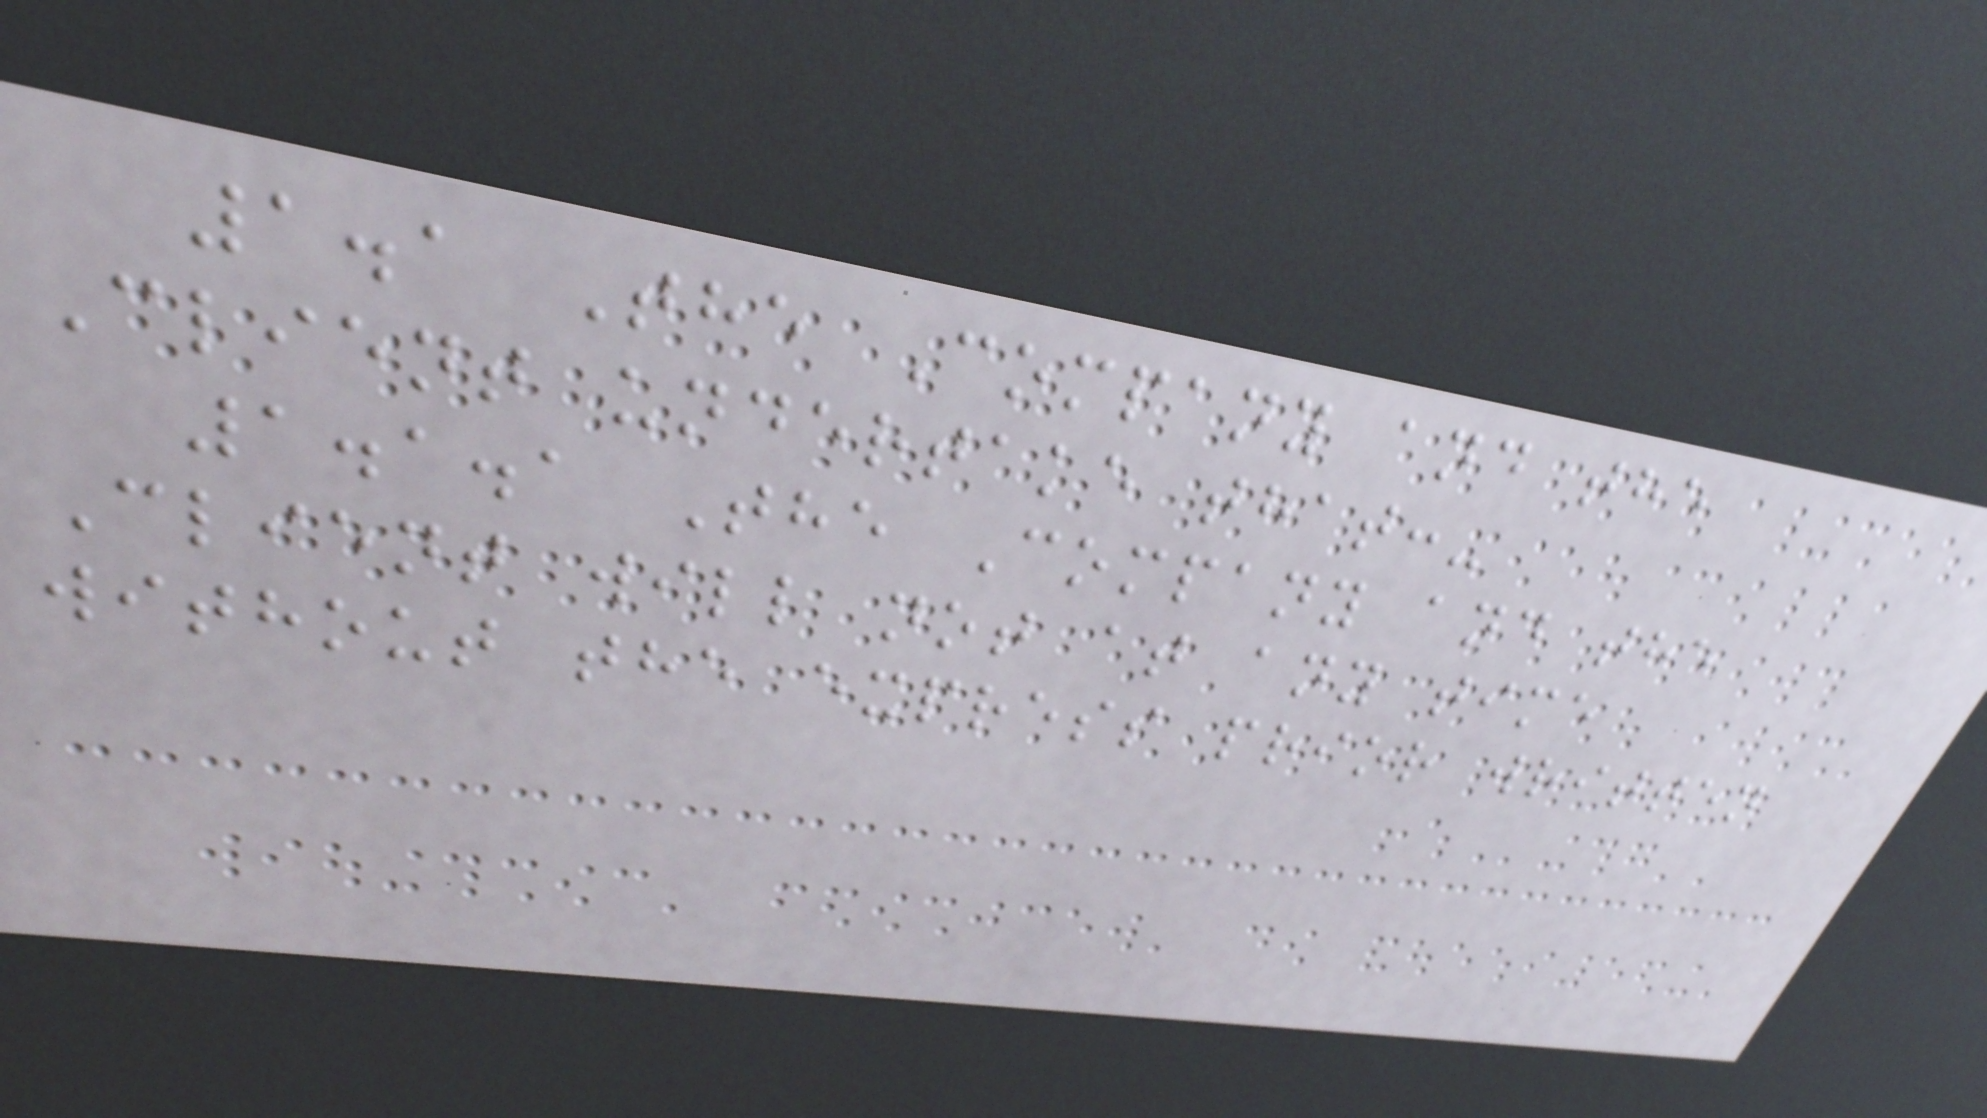1.1 The Company and the
Client undertake that:-
1.1.1 The Company and the
Client will not at any time
without the express prior written
